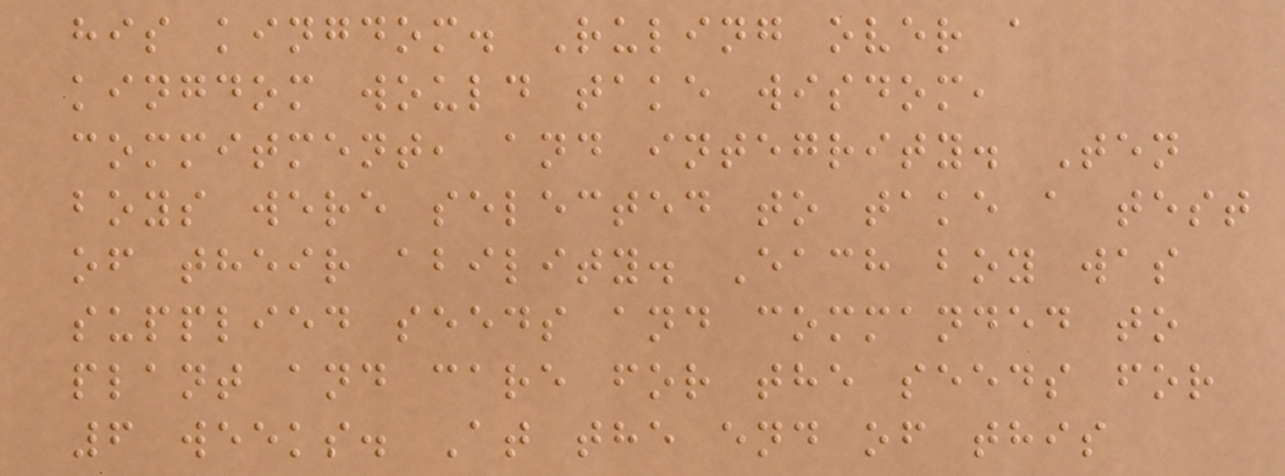his kingdom. Ruling over a
kingdom would take wisdom,
commitment, and integrity. Ten
boys were selected to take a test
of their ability. Each boy was
supplied seeds and commanded to
plant and care for the seeds for
6 weeks. At the end of this
